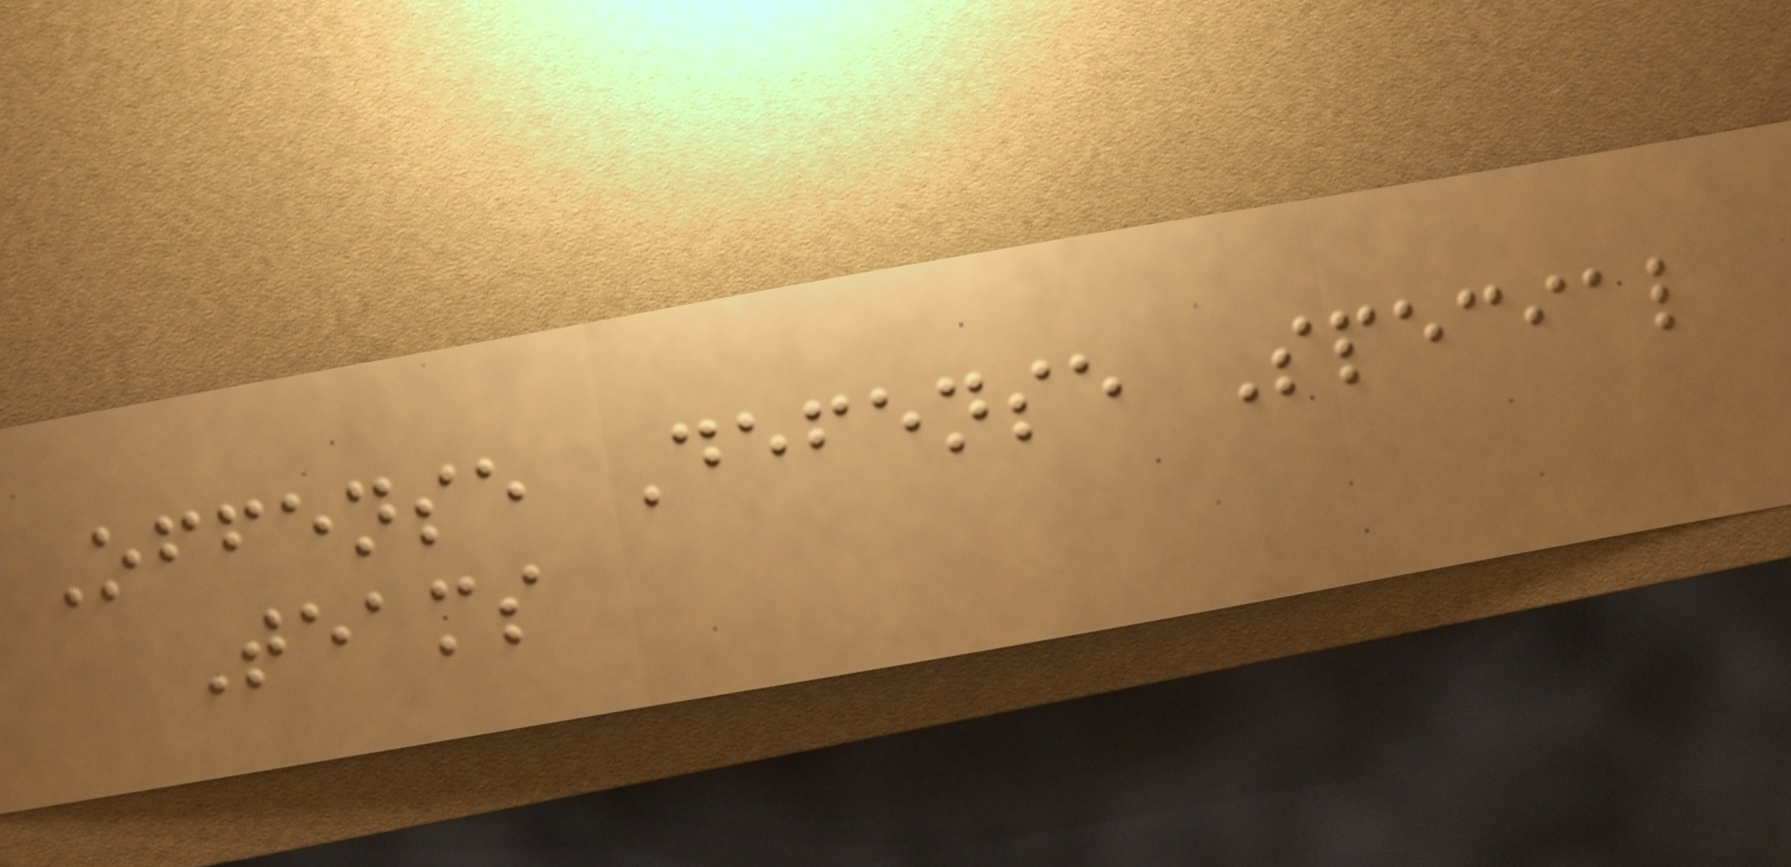Offense Defense Special
Teams
